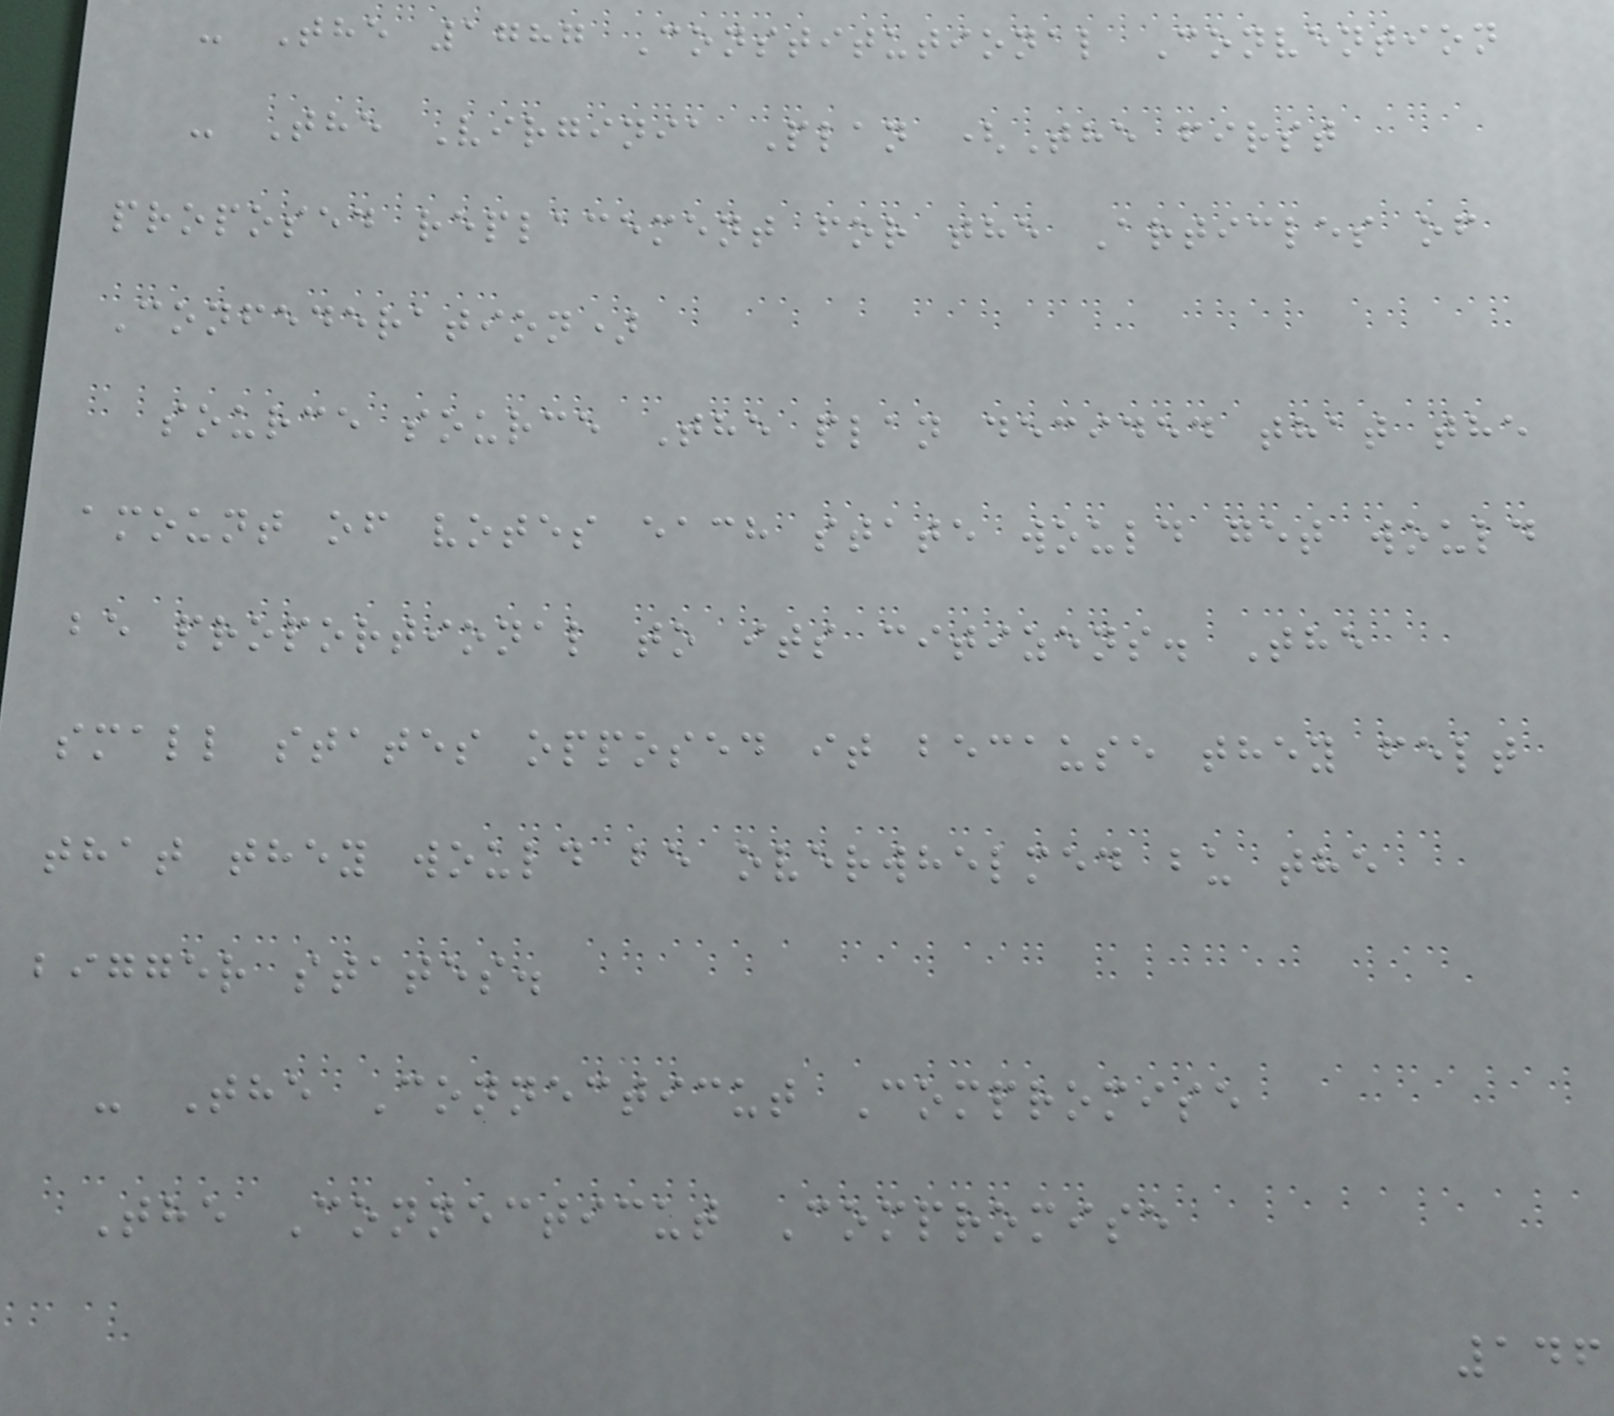- The 1787 Constitutional Convention
- The Virginia Plan (The first
proposed replacement for the Articles of
Confederation)
source source The plan decided that the
amount of votes each state would get would
be proportional to its citizens. The
small states opposed it because they felt
that they would be overwhelmed bu the
bigger states.
- The Connecticut Compromise
The Connecticut Compromise
146
